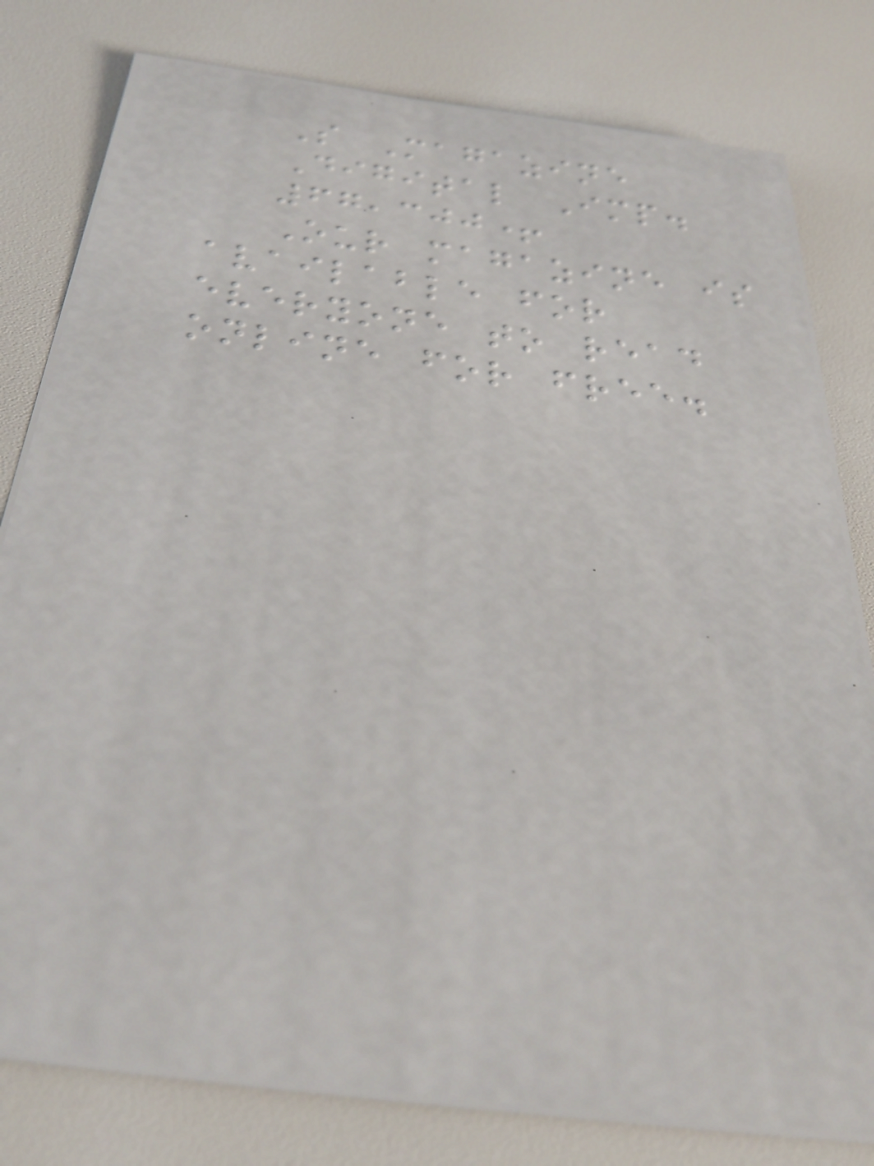S Magazine
Digital Imp.
67,300+
Our magazine is
available for
everyone to read
online for free.
